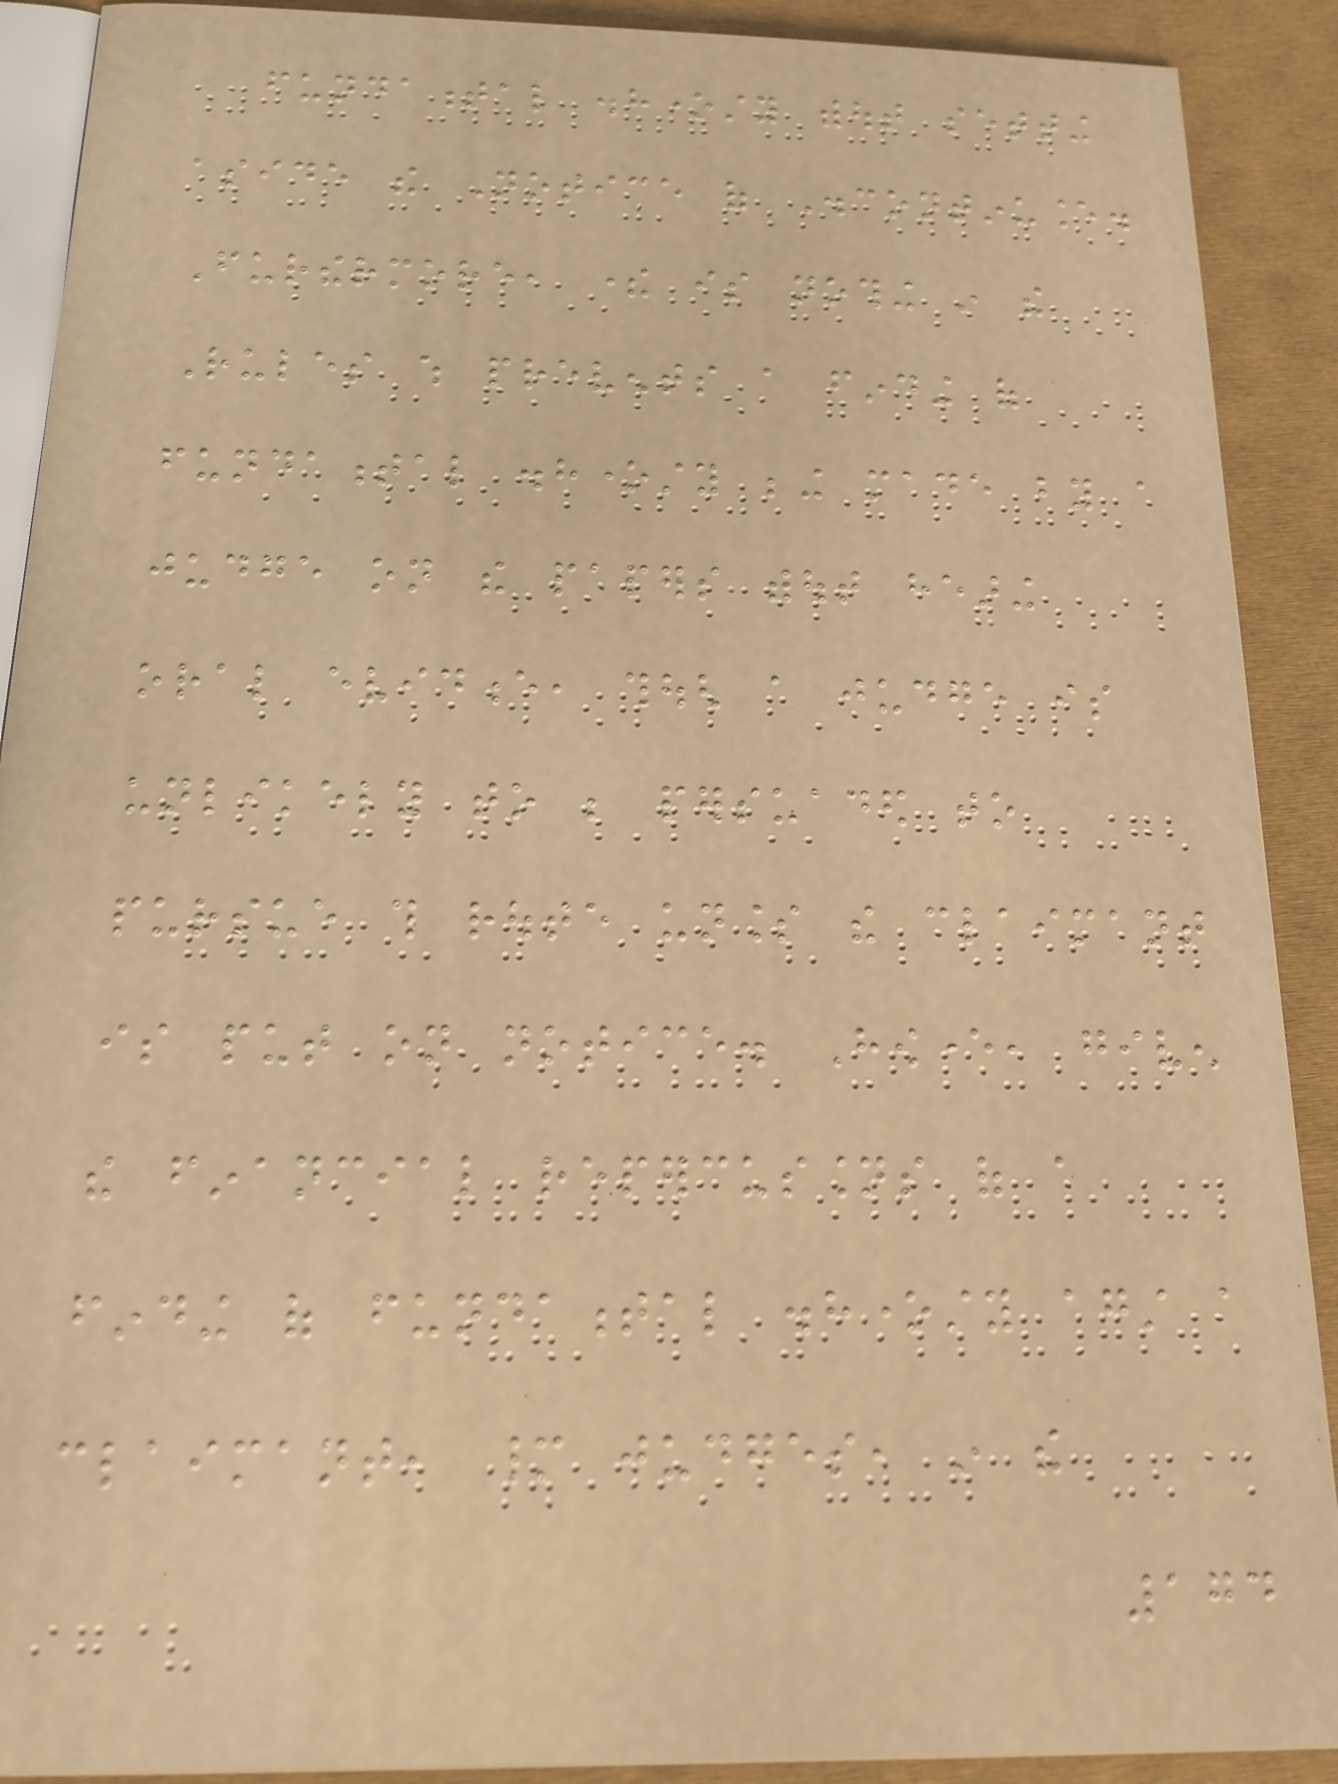fundamental dishonesty without setting
aside the Notice of Discontinuance.
Furthermore, there is nothing in the
Rules which prevents a finding of
fundamental dishonesty being made by a
judge on the papers without hearing
oral evidence, though a judge is
unlikely to be persuaded to
pursue this route unless the claimant
is put on notice. However, given
the financial repercussions of a
finding of fundamental dishonesty against a
claimant, many judges, in the
174
